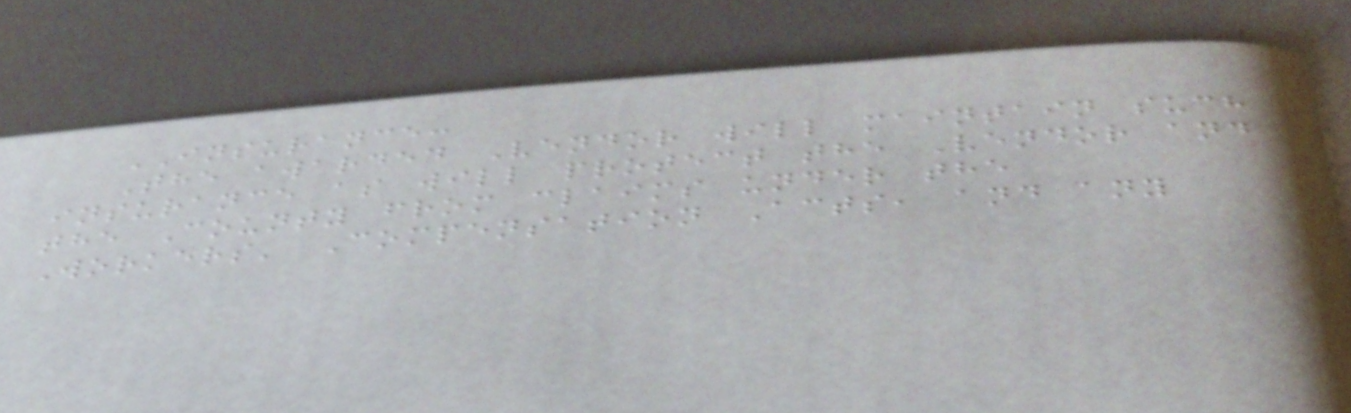INSURANCE:
The awarded Vendor will maintain such
insurance as will protect the Vendor and
the County from claims under the
Workers' Compensation Acts, and any
